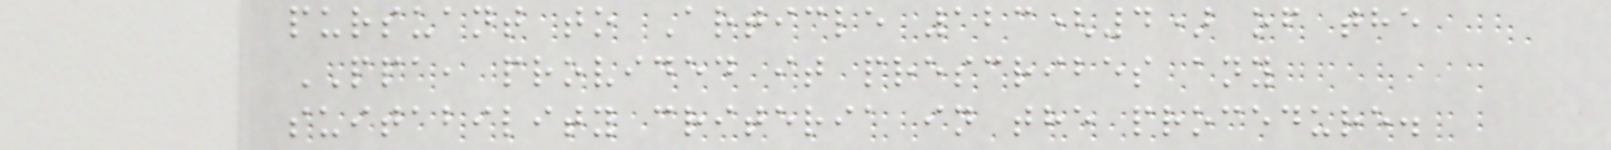pursuant to Article 123(4) of the
PPA, provided it prescribes any
suitability criteria in the procedure.
